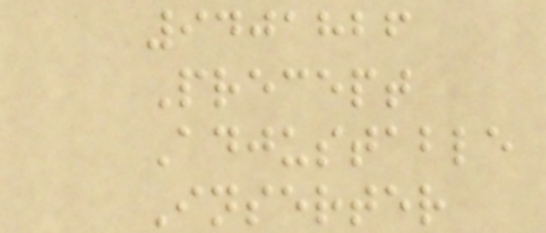9401826
Precept
Adjustable
Inserter
